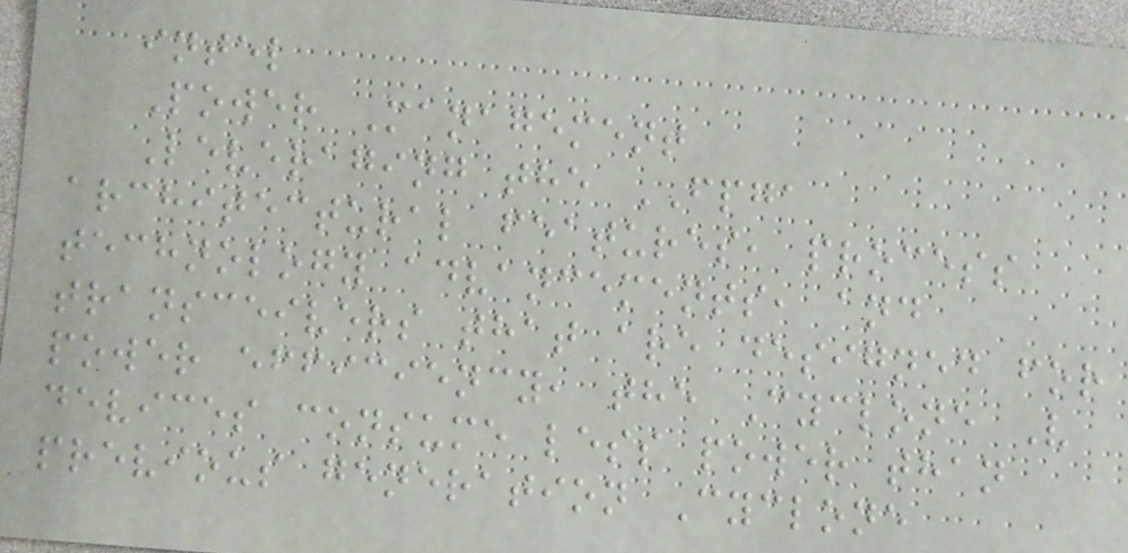intel
Power Management
Leveraging the FPGA
architectural features, process
technology advancements, and
transceivers that are designed for
power efficiency, the Cyclone V
devices consume less power than
previous generation Cyclone
